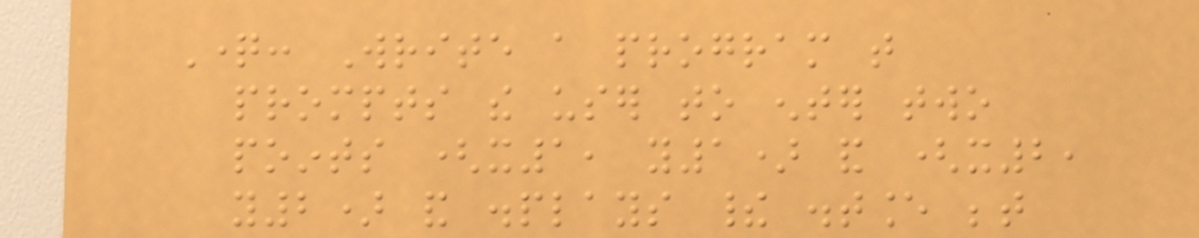Question: Write a program that
prompts the user to enter two
points (x1, y1) and (x2,
y2) and displays their distance between
